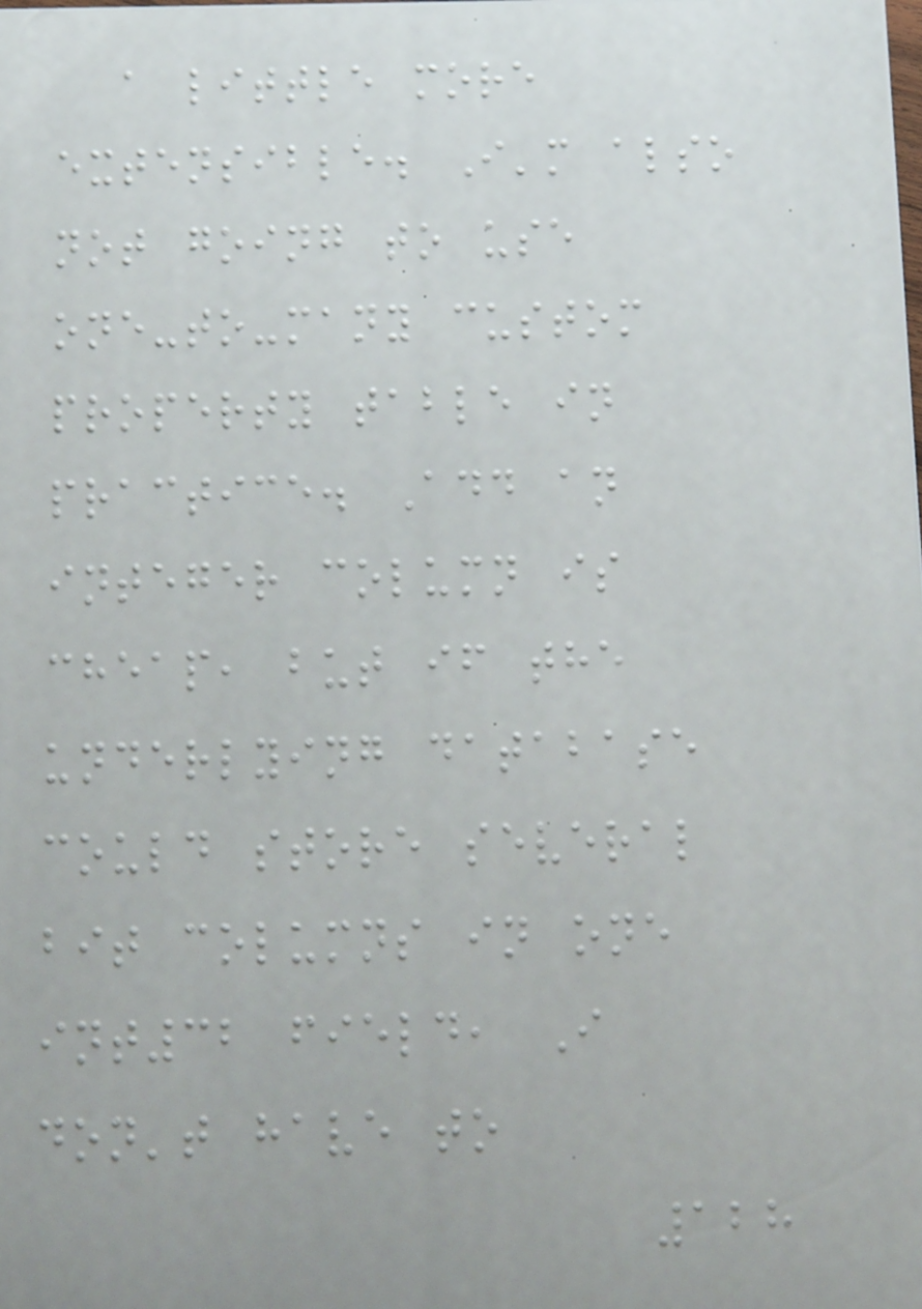a little more
extensible. I'm also
not going to use
one-to-many custom
property table in
practice. Add an
integer column is
cheap, but if the
underlying database
could store several
bit columns in one
int32 field, I
don't have to
128
